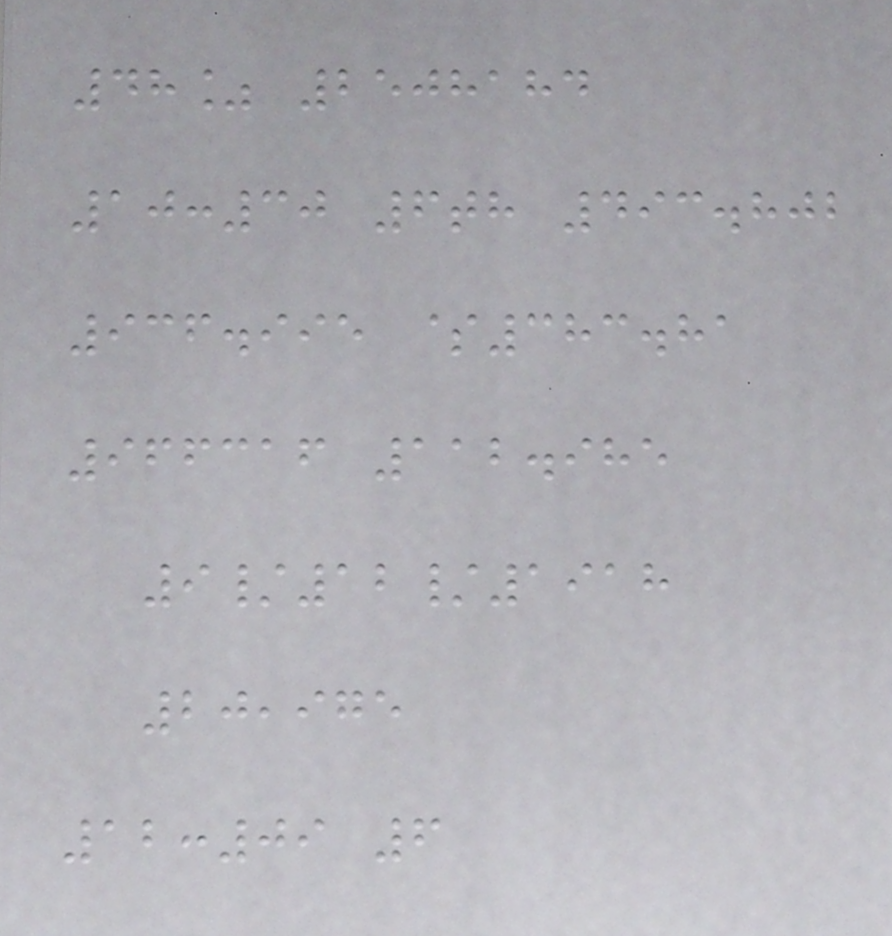48% 2508184
10:30 6th 493.802
936.995 $383.81
966316 112.985
9/12/1918
20,975
12:09 6
